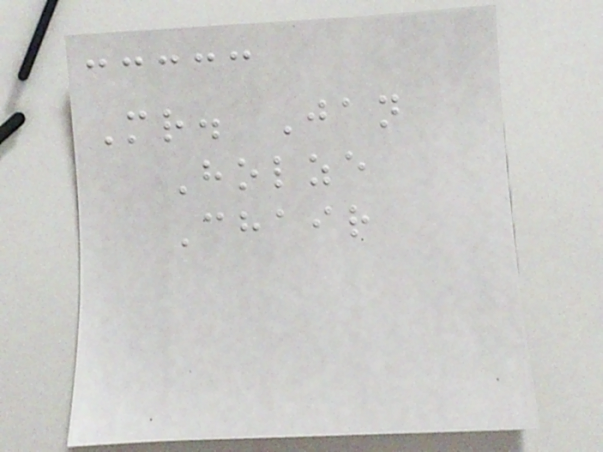Mr. Jan
Holze
Chair
